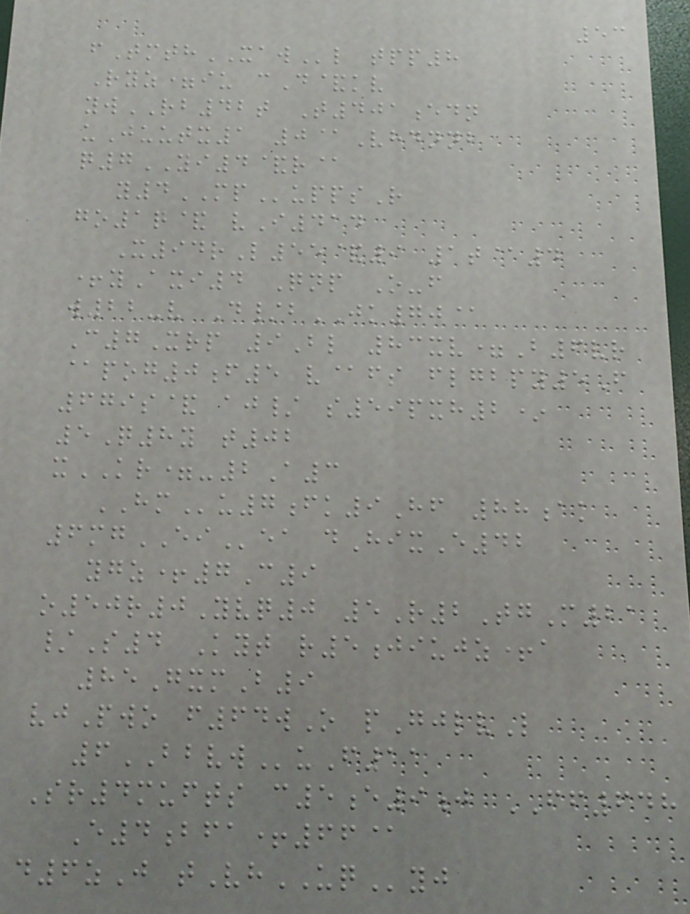53
fTmthXAWl tpp8
Ryz=iu cD&kv
ywRB42t T401edn
uJuutx1 0@Vhdnnb
q7YI4&r@
y4MPuppsR
go1q& vI414
X94rL55&9 1t@4
+yAxi4 Qnp O-f
w22-v D/bJK70@
C7Xrp 9Bl 83xv=B6vr
@pog0f5 v@fs flgbpy5F
679s& aj/ s59pxh2*
5Q8y t02
xKR=-2A3
HMu7fk9Hf 88ak
6mgEIea dHixE42
ygz+7C9
o50r0Yvq0 5R2TgM21
/S4 Kyt r5jiujz+a
85GxmB9
vjPwo f64wO pGjlvL
6BBVWuF11
Sr4mufts c5e9j FF648
E4bfa+66@
d6zJ tVhUQyj
